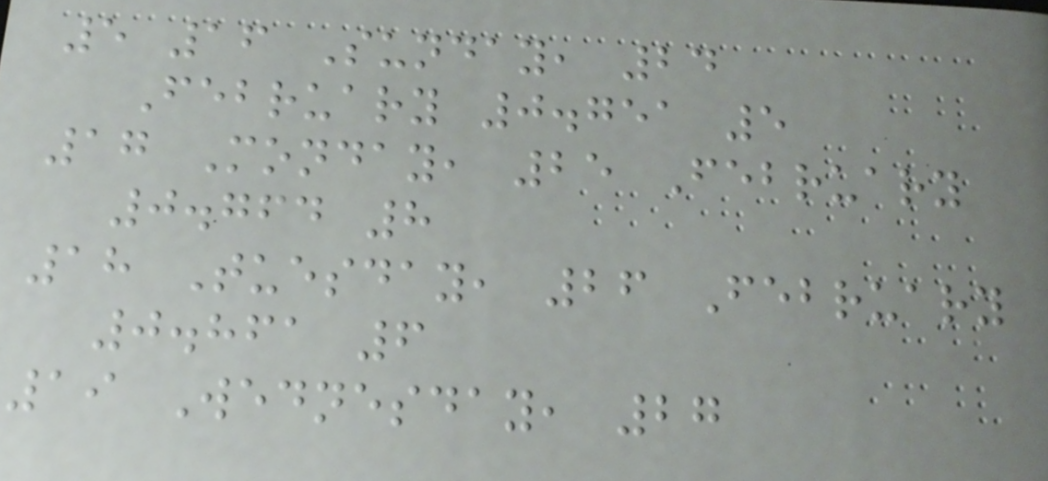5 16 Sunday, 24
February 0.751 5
17 Monday, 25 February
0.764 8
18 Tuesday, 26 February
0.861 6
19 Wednesday, 27
